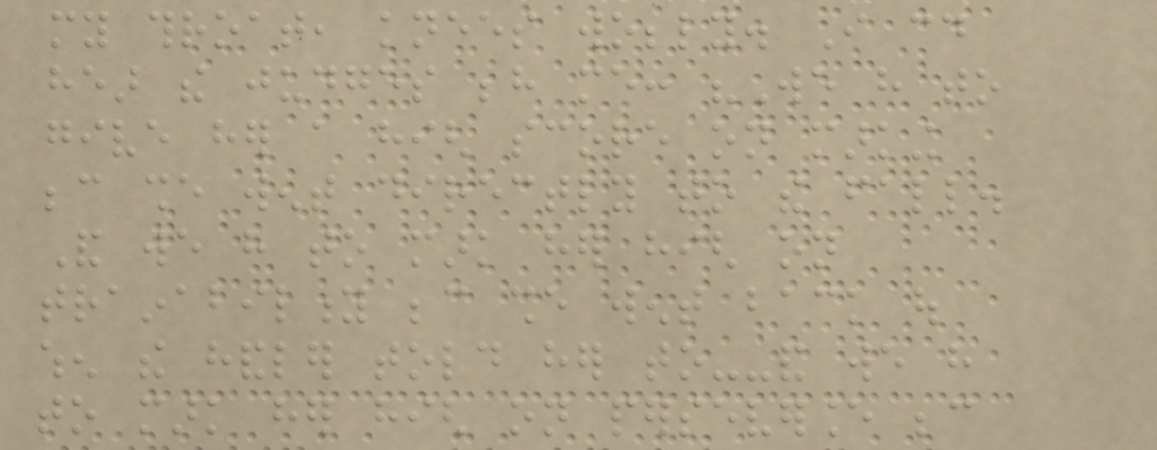my throat, knees wobbly. I could
hear the judges behind me: "We have to
give her a high score on marking
because she went directly to the fall.
And we have to mark her high on
trainability because she went back out
when the handler told her to--and we have
to mark her high on perseverance because
